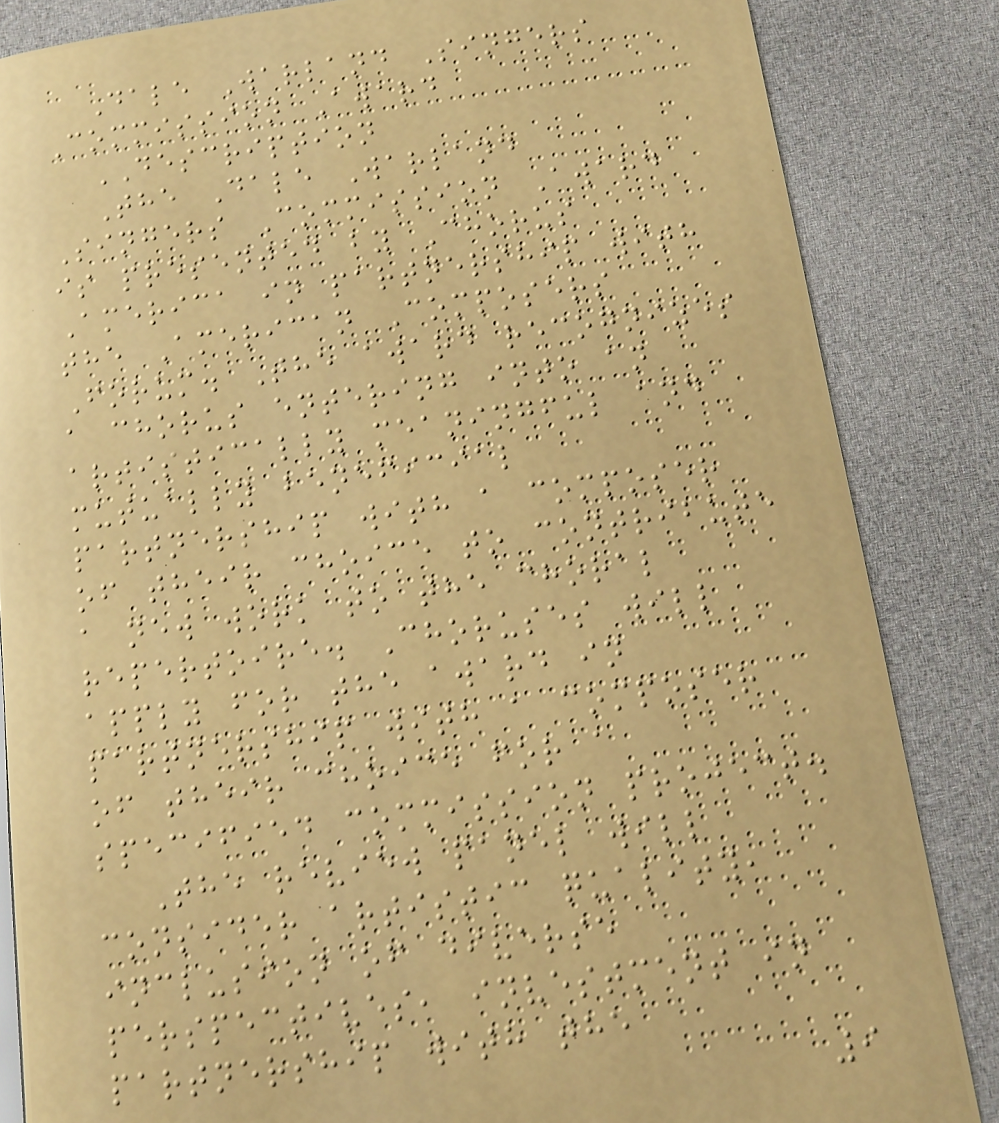Dale Warland Singers
Commission Award
DESCRIPTION
The Dale Warland
Singers Commission Award
is presented by Chorus
America in partnership with
the American Composers
Forum. The award recognizes
a chorus entering into an
artistically meaningful and
mutually beneficial
partnership with a composer
of their choice to contribute
a new work to the choral
repertoire. Choruses will
apply for the award in
partnership with a composer
of their choice for a
specified commission project.
The review panel will
consider artistic quality,
inclusion of diverse
perspectives, investment in
partnership with the
9
